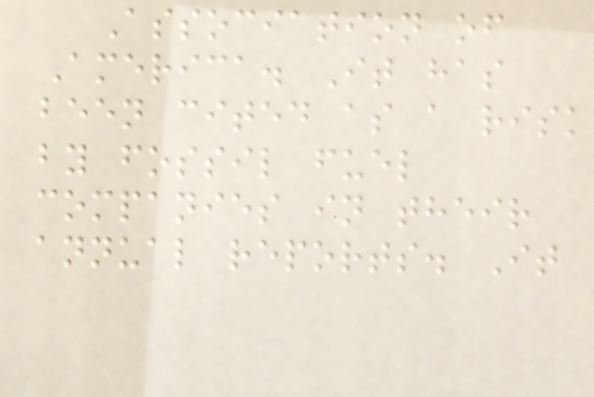Association of
America. It has
been cited as a risk
by fossil fuel
companies in their
annual reports. It
